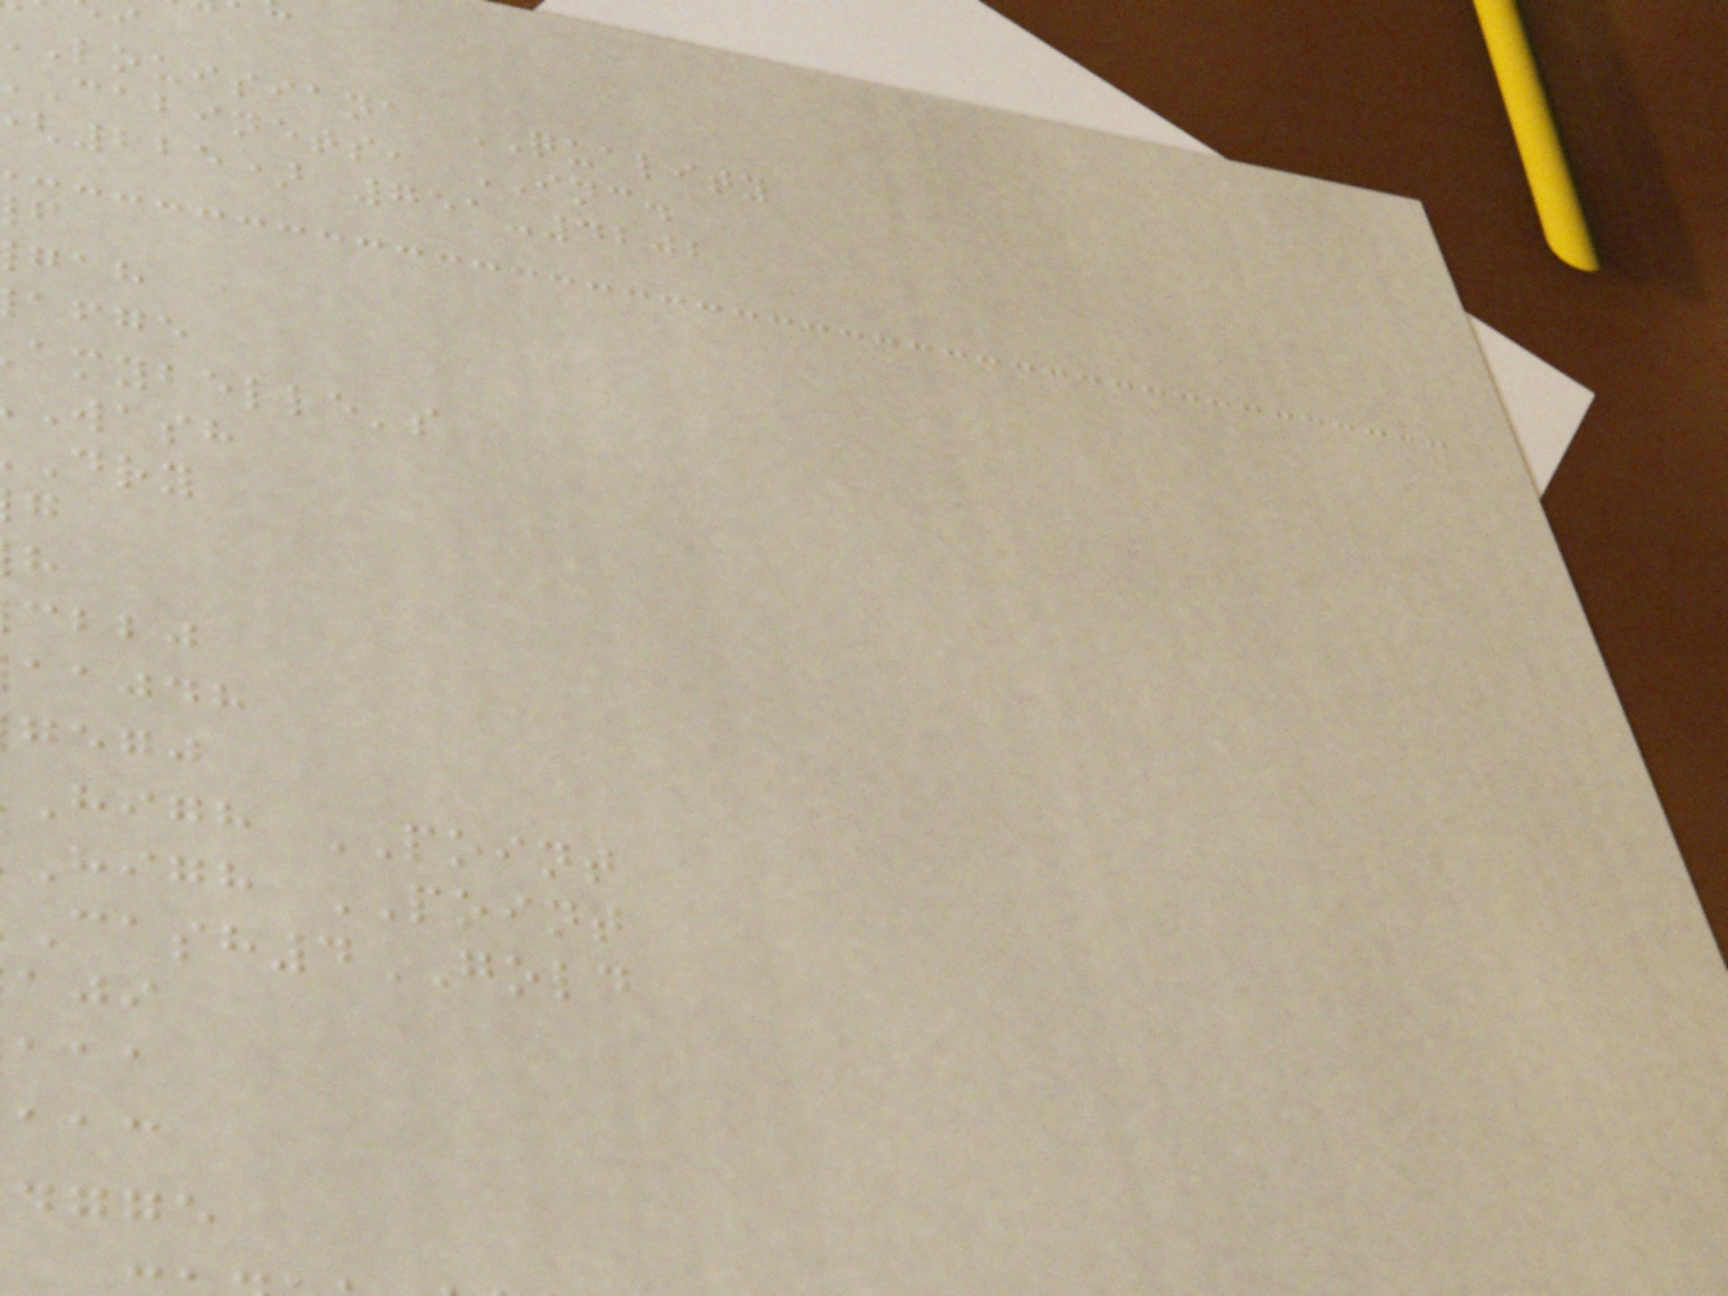louisiana QUALITY
cabinets, INC.
225) 751-4202
afge
amybelle's
wash
cbbj
aajdh
gegj
high POINT
high POINT
4GOLD
dgge
